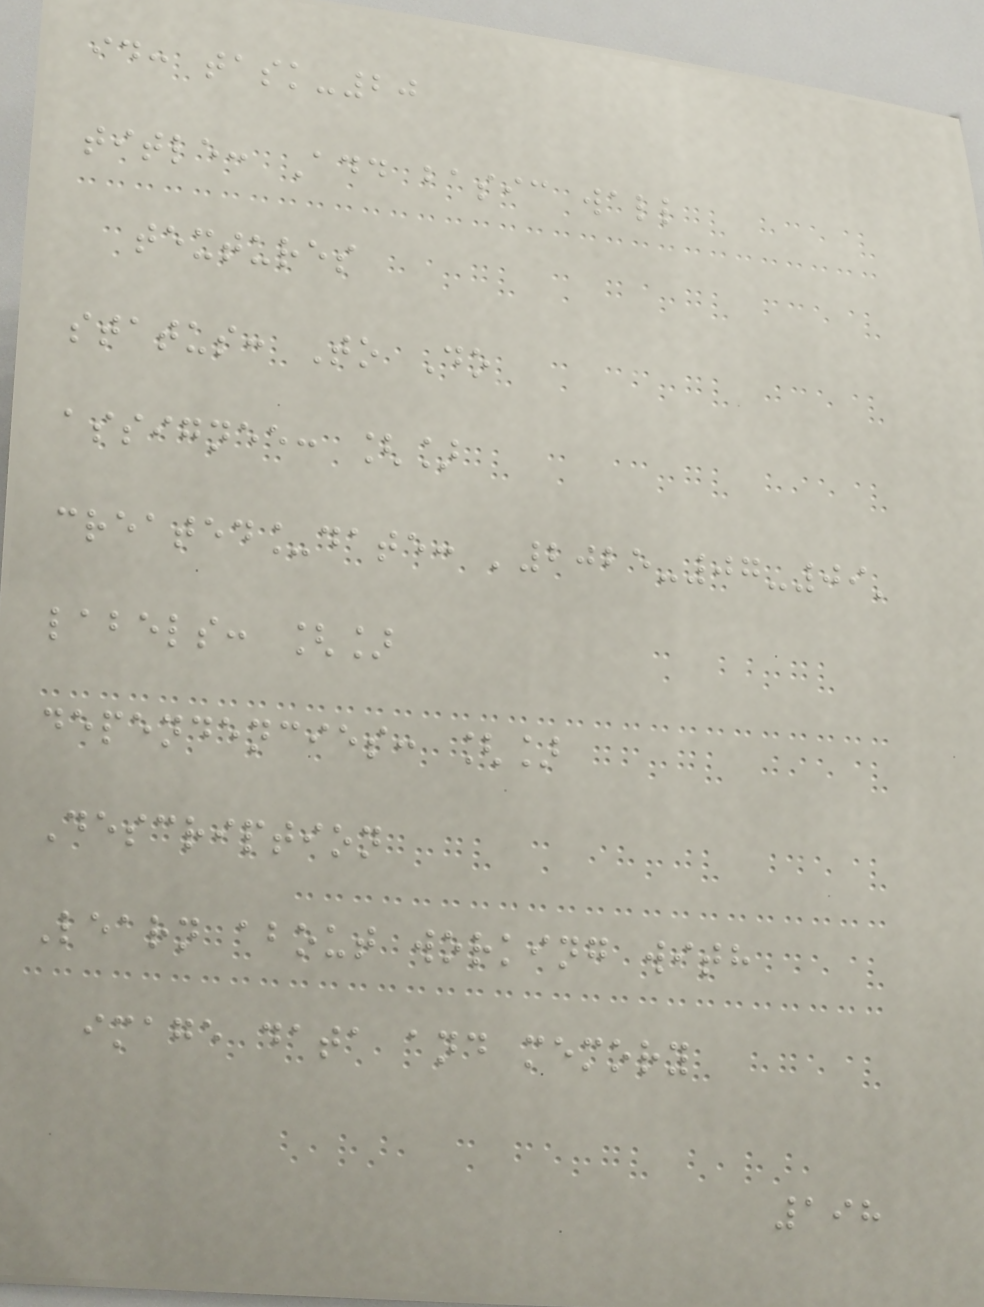id: task-20
title: Add basic wall
textures
status: To Do
assignee: []
created_date: '2025-07-09'
labels: []
dependencies: []
Description
Learn about working with
image data and memory
198
